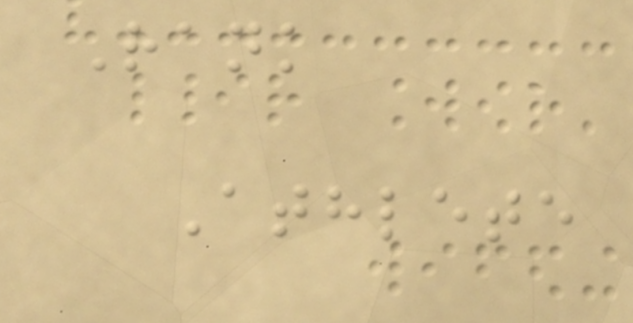Rank
Athlete
